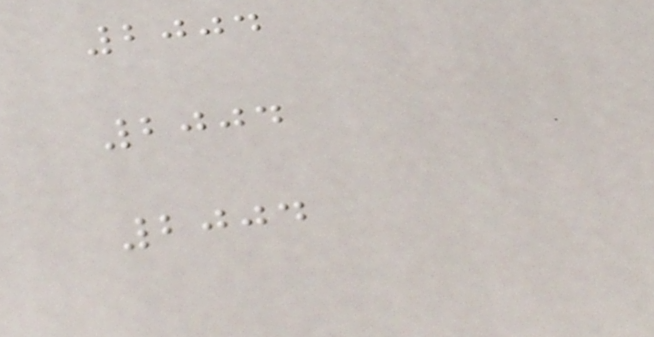2004
2004
2004
